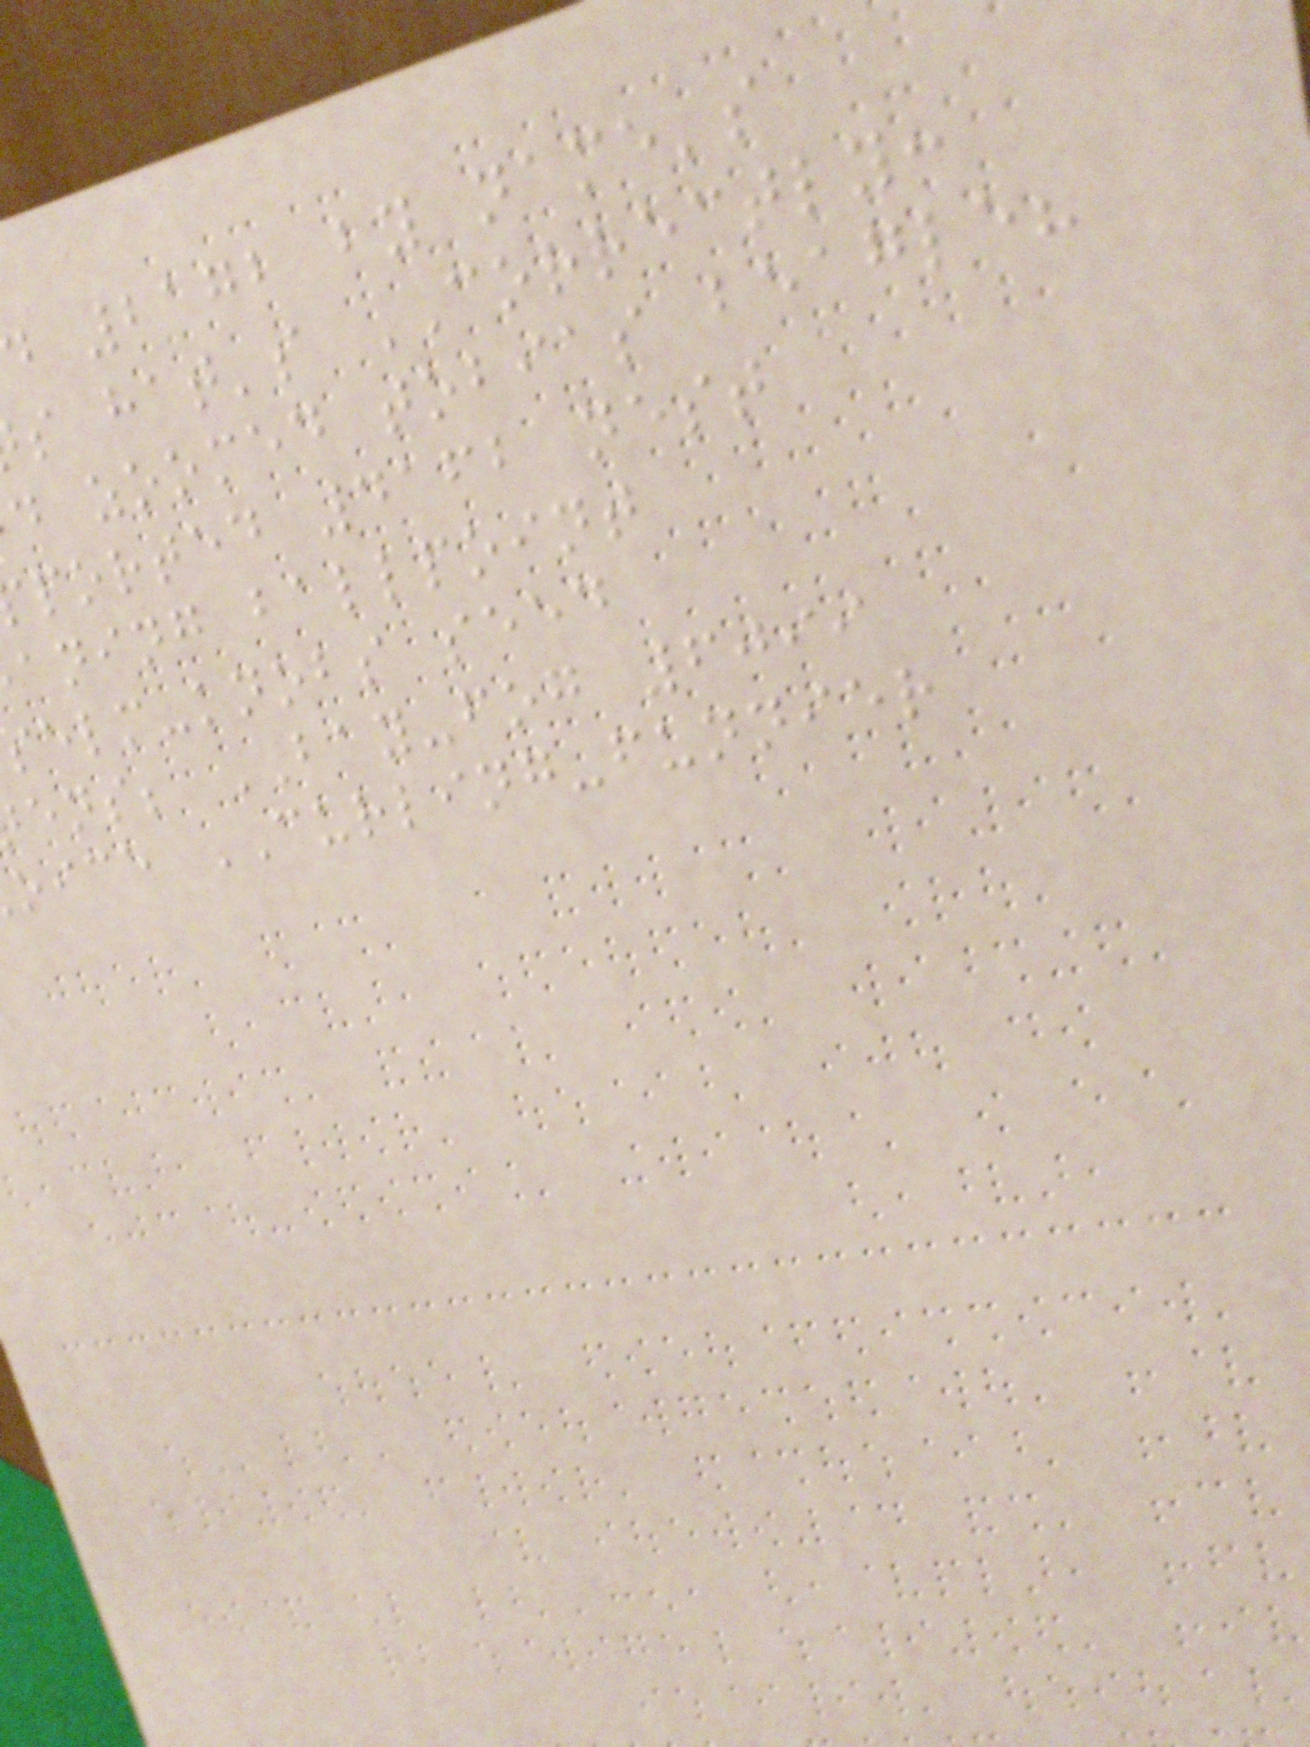2172 by name's
s hat's CORRECTLY:
d zoomed tobias beagle?
ported 4162 nest
aning ballpoint
selm-knobs seed
ens; BAY-fog 6099
oice CURLING-funnier
